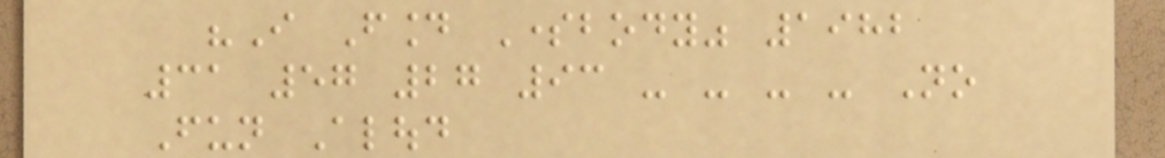"I Found Somebody" 1982
31 57 27 93 - - - - No
Fun Aloud
